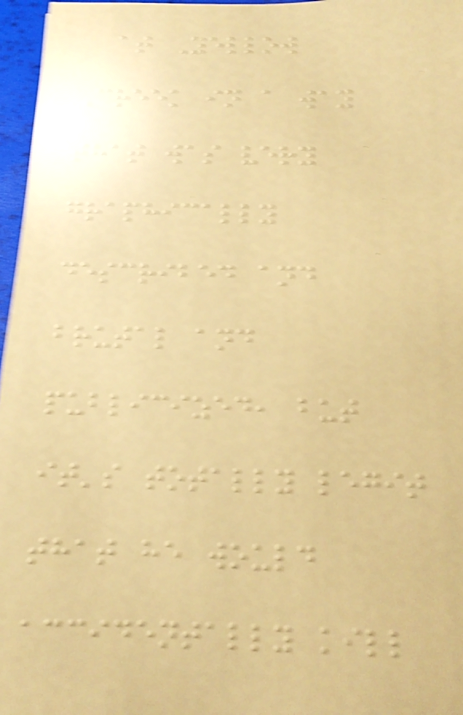at Yellow
Creek in a way
that was very
graphically
described and
brutal and
publicized, but
it's totally legit
that he would
accidentally kill
